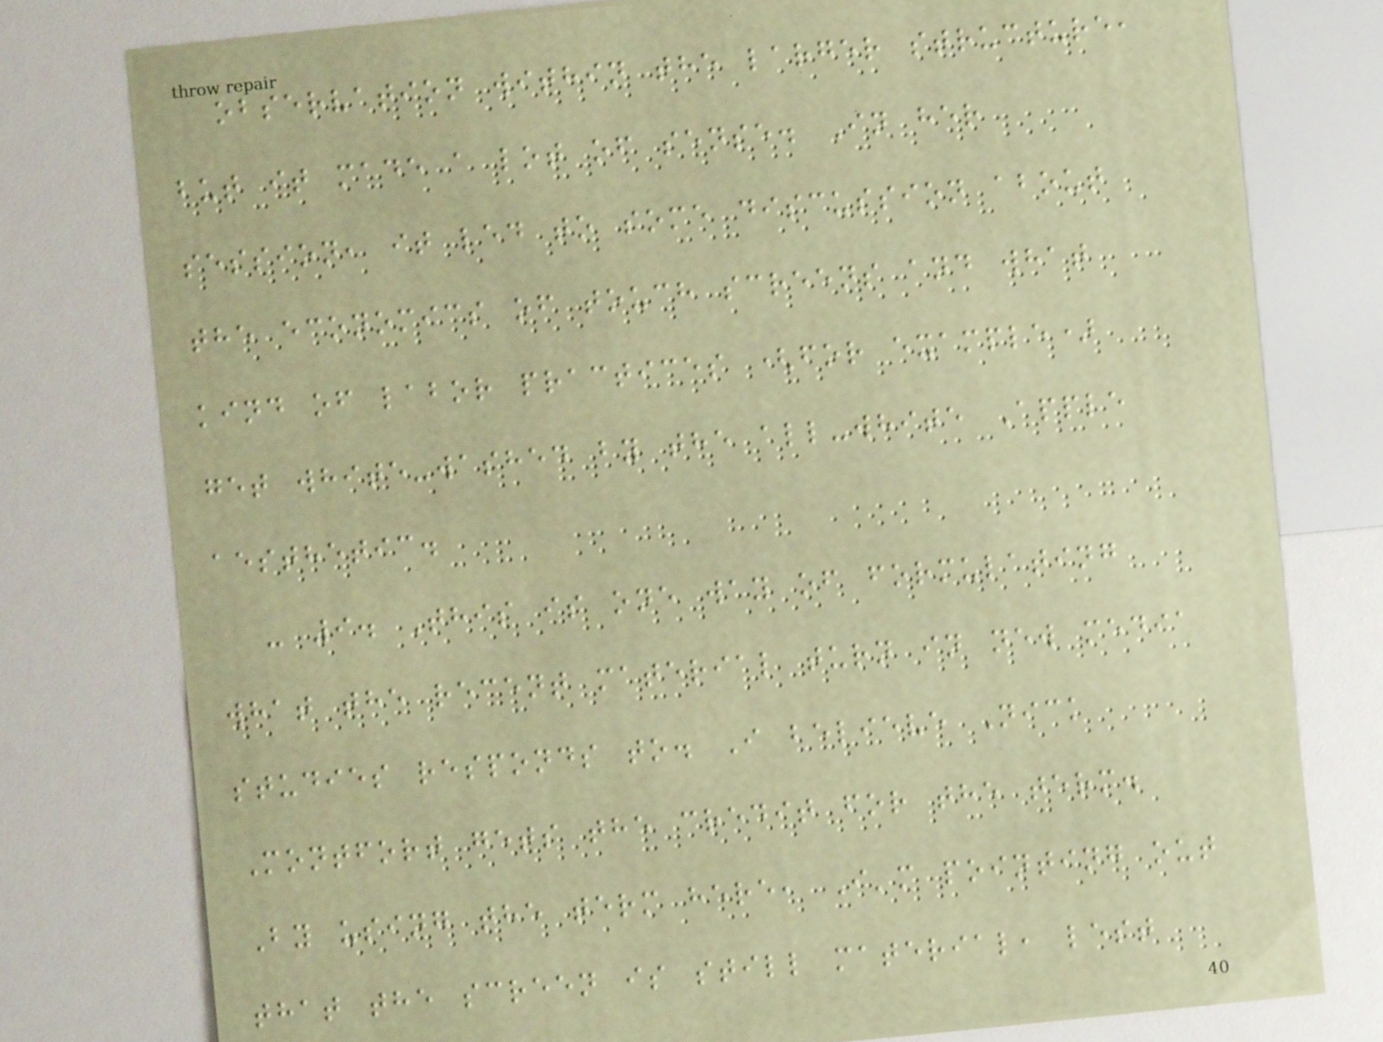observation within the larger structure,
but it made a lot of sense. In her
session, it led to some discussion about
the economics of touch screens and what
kind of labor practices (for example)
get white-washed by the all-white Apple
aesthetic.
- 9. This is one way of formulating
what the recent material turn in new media
studies responds to. I believe Nick
Montfort gets the credit for the term.
By using the term here, I'm pointing out
that the screen is still material, lest
